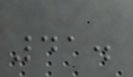41.
